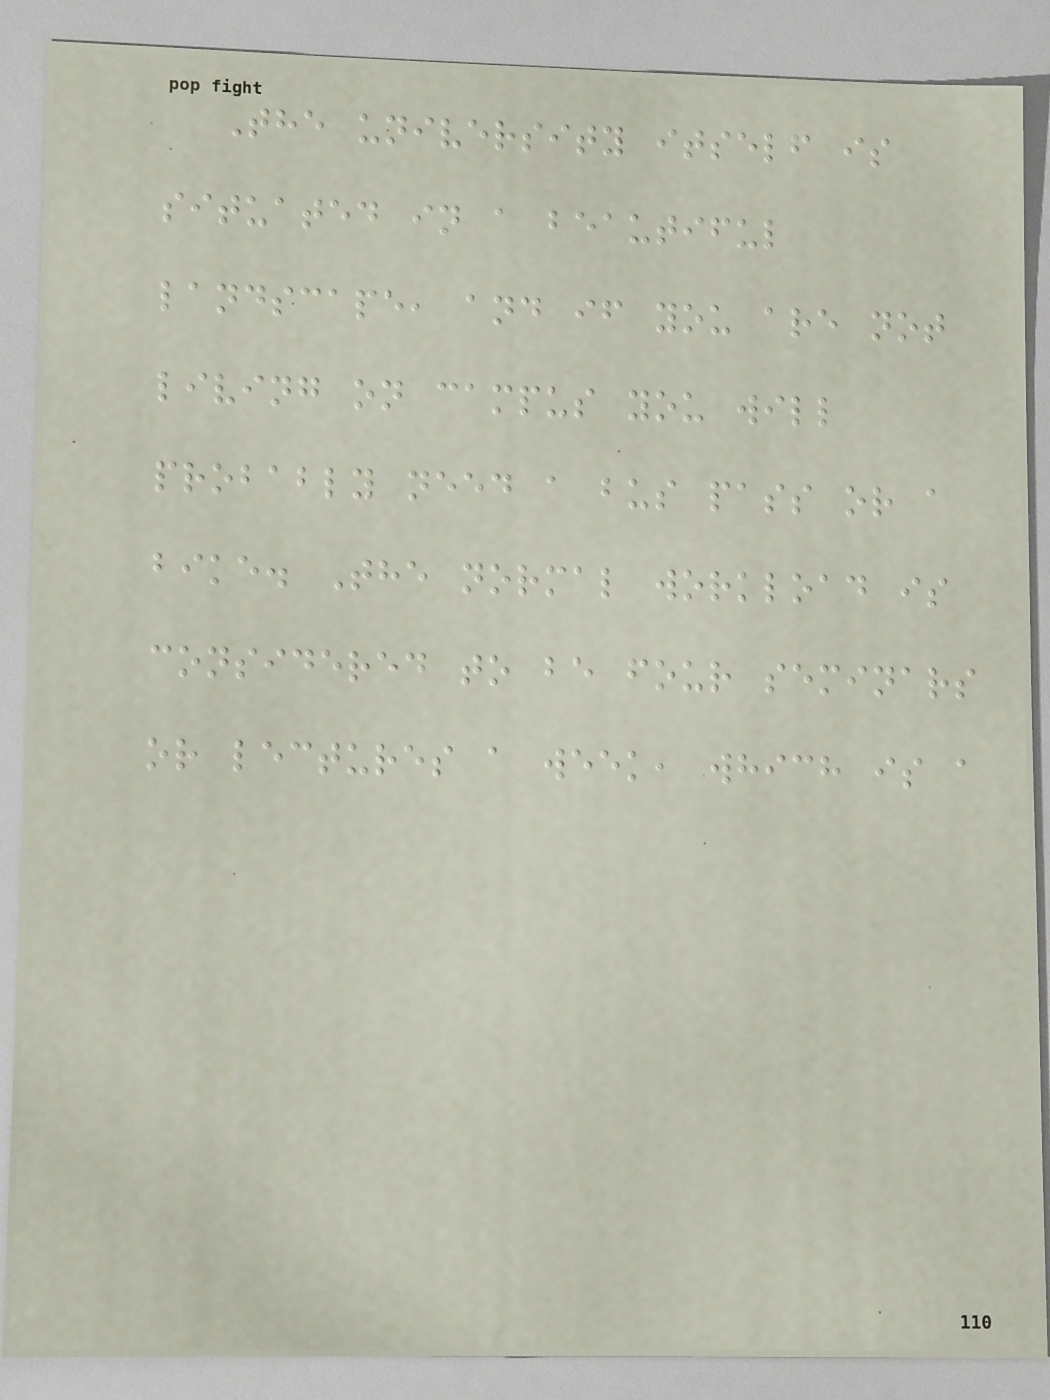The university itself is
situated in a beautiful
landscape, and if you are not
living on campus you will
probably need a bus pass or a
bike. The normal workload is
considered to be four seminars
or lectures a week, which is a
